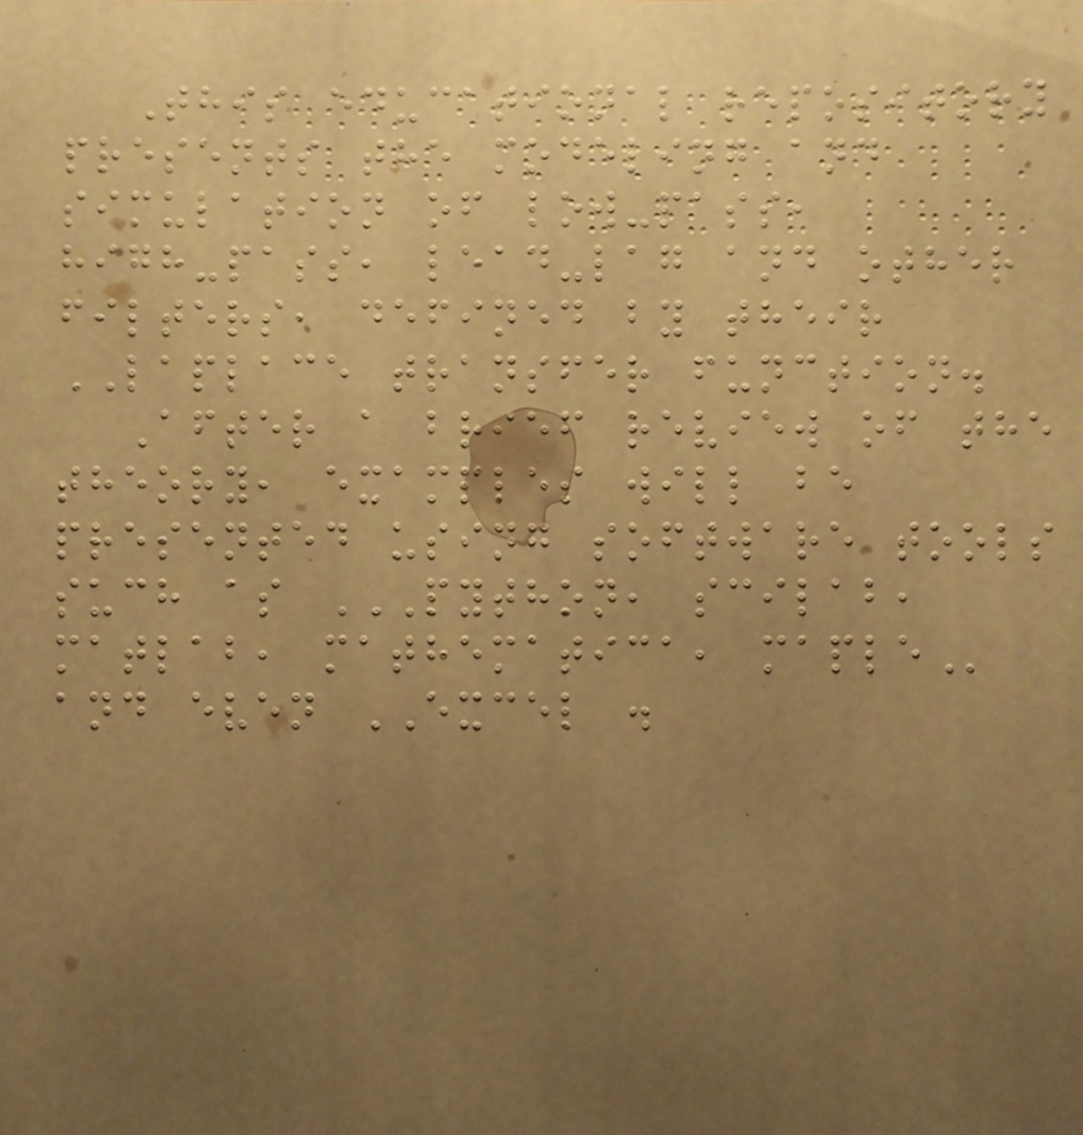This educational repository
presents the modeling and
simulation of low-pass,
high-pass, lead-lag and other
filters, defined by their
LAPLACE transfer function.
After a brief review of the
theory, examples will be
presented using software tools
such as PYTHON, SCILAB,
MATLAB, MATHEMATICA, MAPLE
and even EXCEL .
